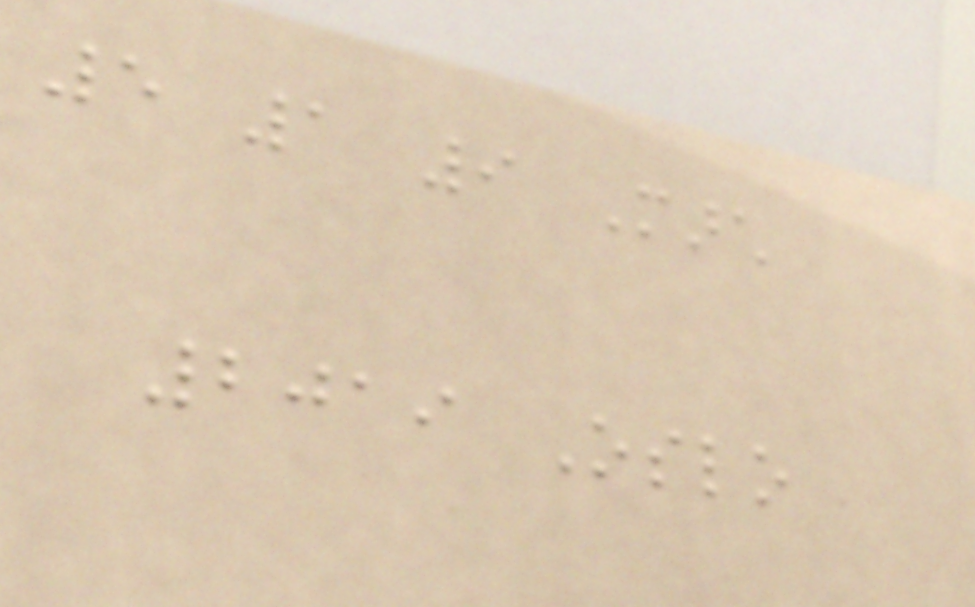5 1 9 March
2019 Oslo
